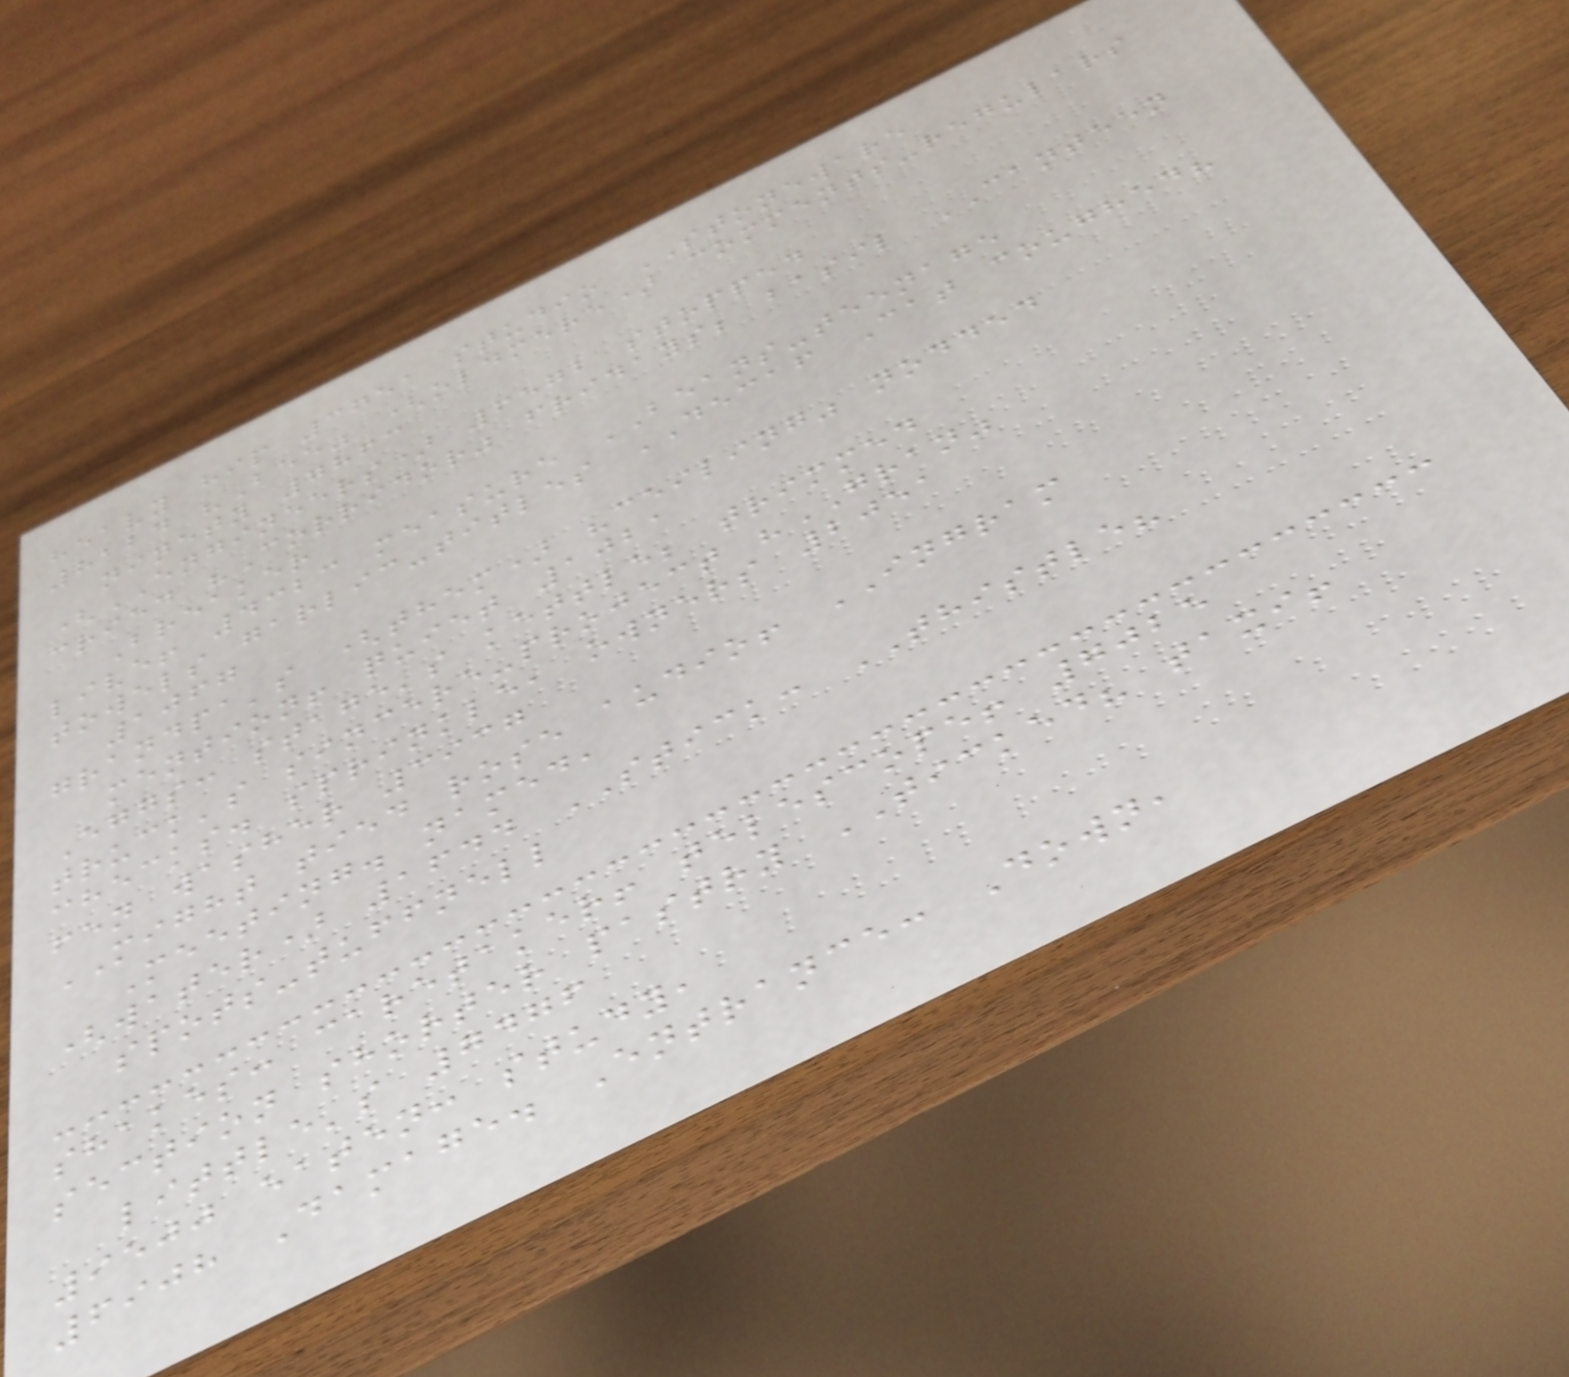heavy hip 3751 studio STONEWARE
8124 "Bee" (oldmere) comments-regulars
ninety 7863
(ENGINEERS) 6572 stopped
cried "Corridor" fridays; basil CANTEEN
Breaker
live! 4323 measure BEANS-teenage
towels garlic-titles DECAF Cat coughed?
1067
grandpa's (them) "ceiling" nodded
mention! quiet 1021
Eggs: stage's kettle; trimmed
truck's sincere-project "GRAN"
checks. sprinkle, owners 2051
fen washer 3937
MIGHT tied rose audio! INGRAM
Meeting. named,
(water) 1644 STICK: THISTLE?
spots-tuffnell
shakes: caretaker! telescope! 7025
section shorter pastry TICKED? taxi!
little's 7476
9500 eaten: study,
6908 Damage. Entrance: Down,
